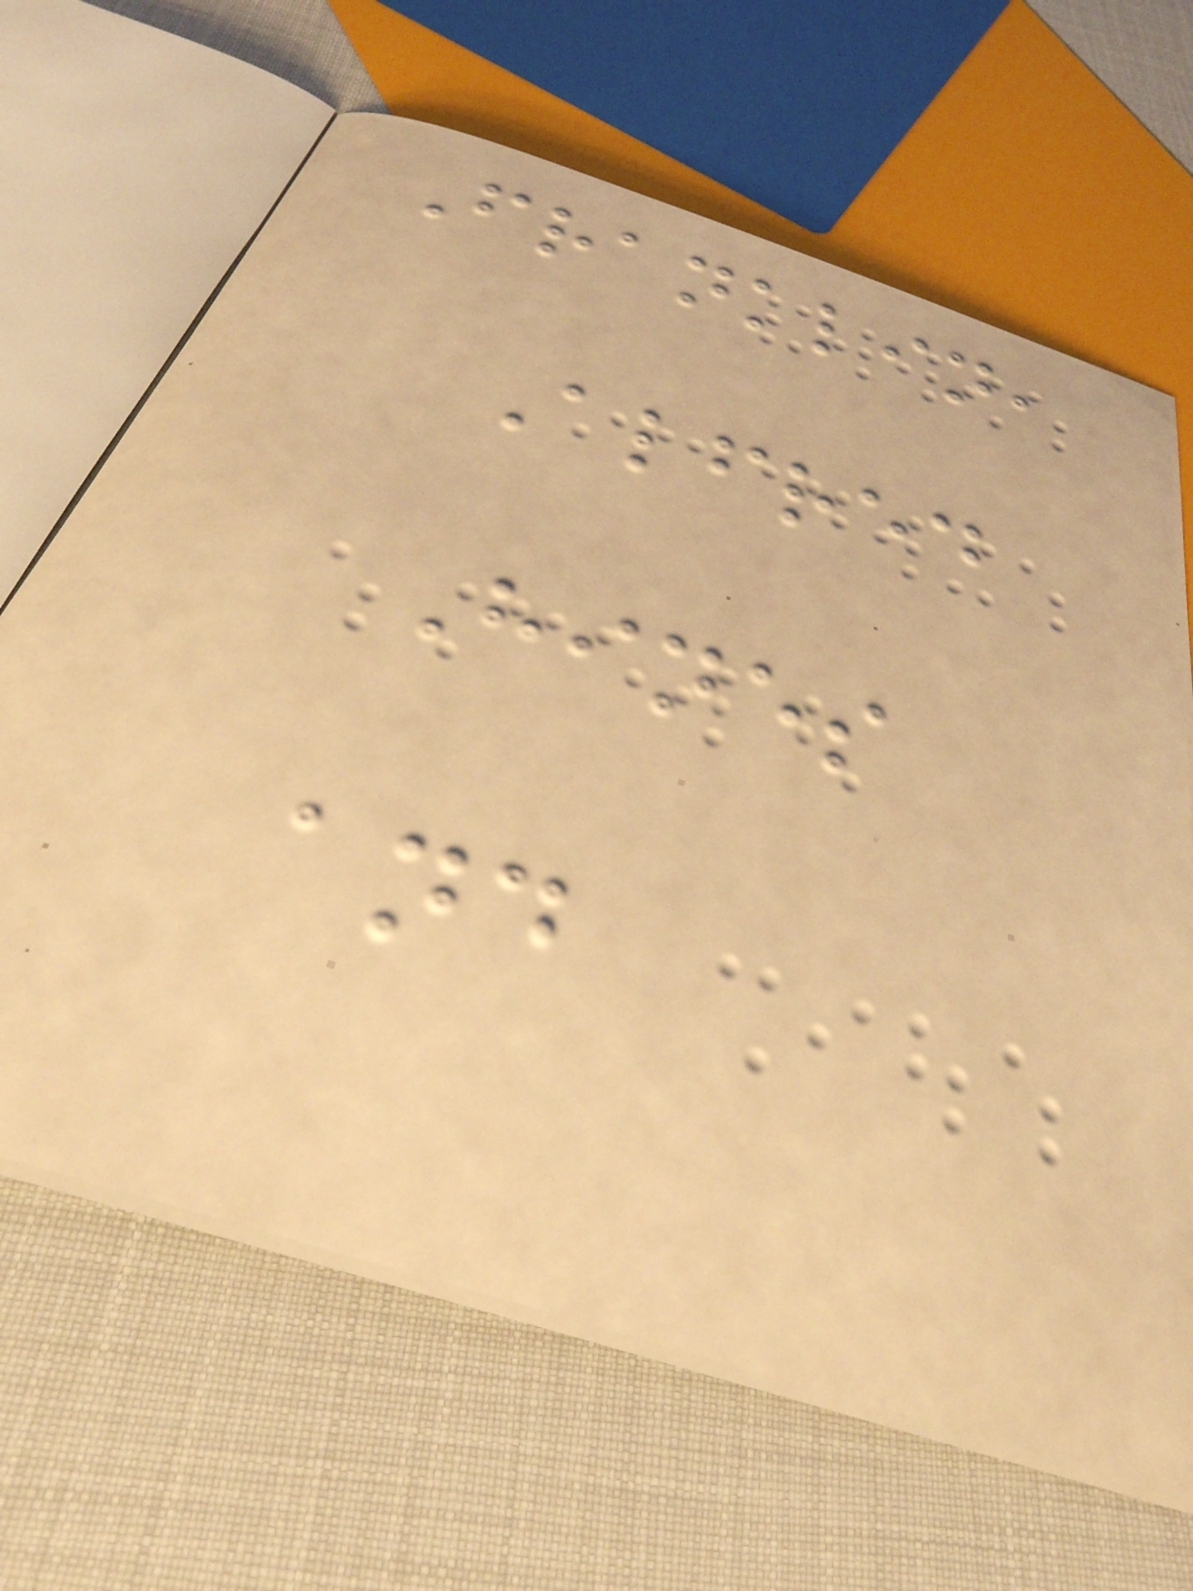Franklin,
Alfred
Hines
and
